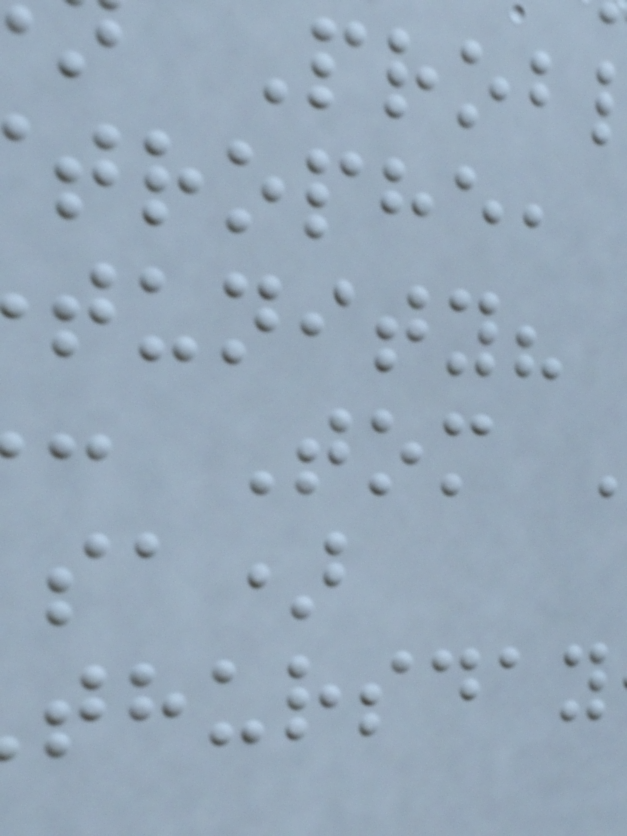trophe,
tunity?
: Tom
sa)
